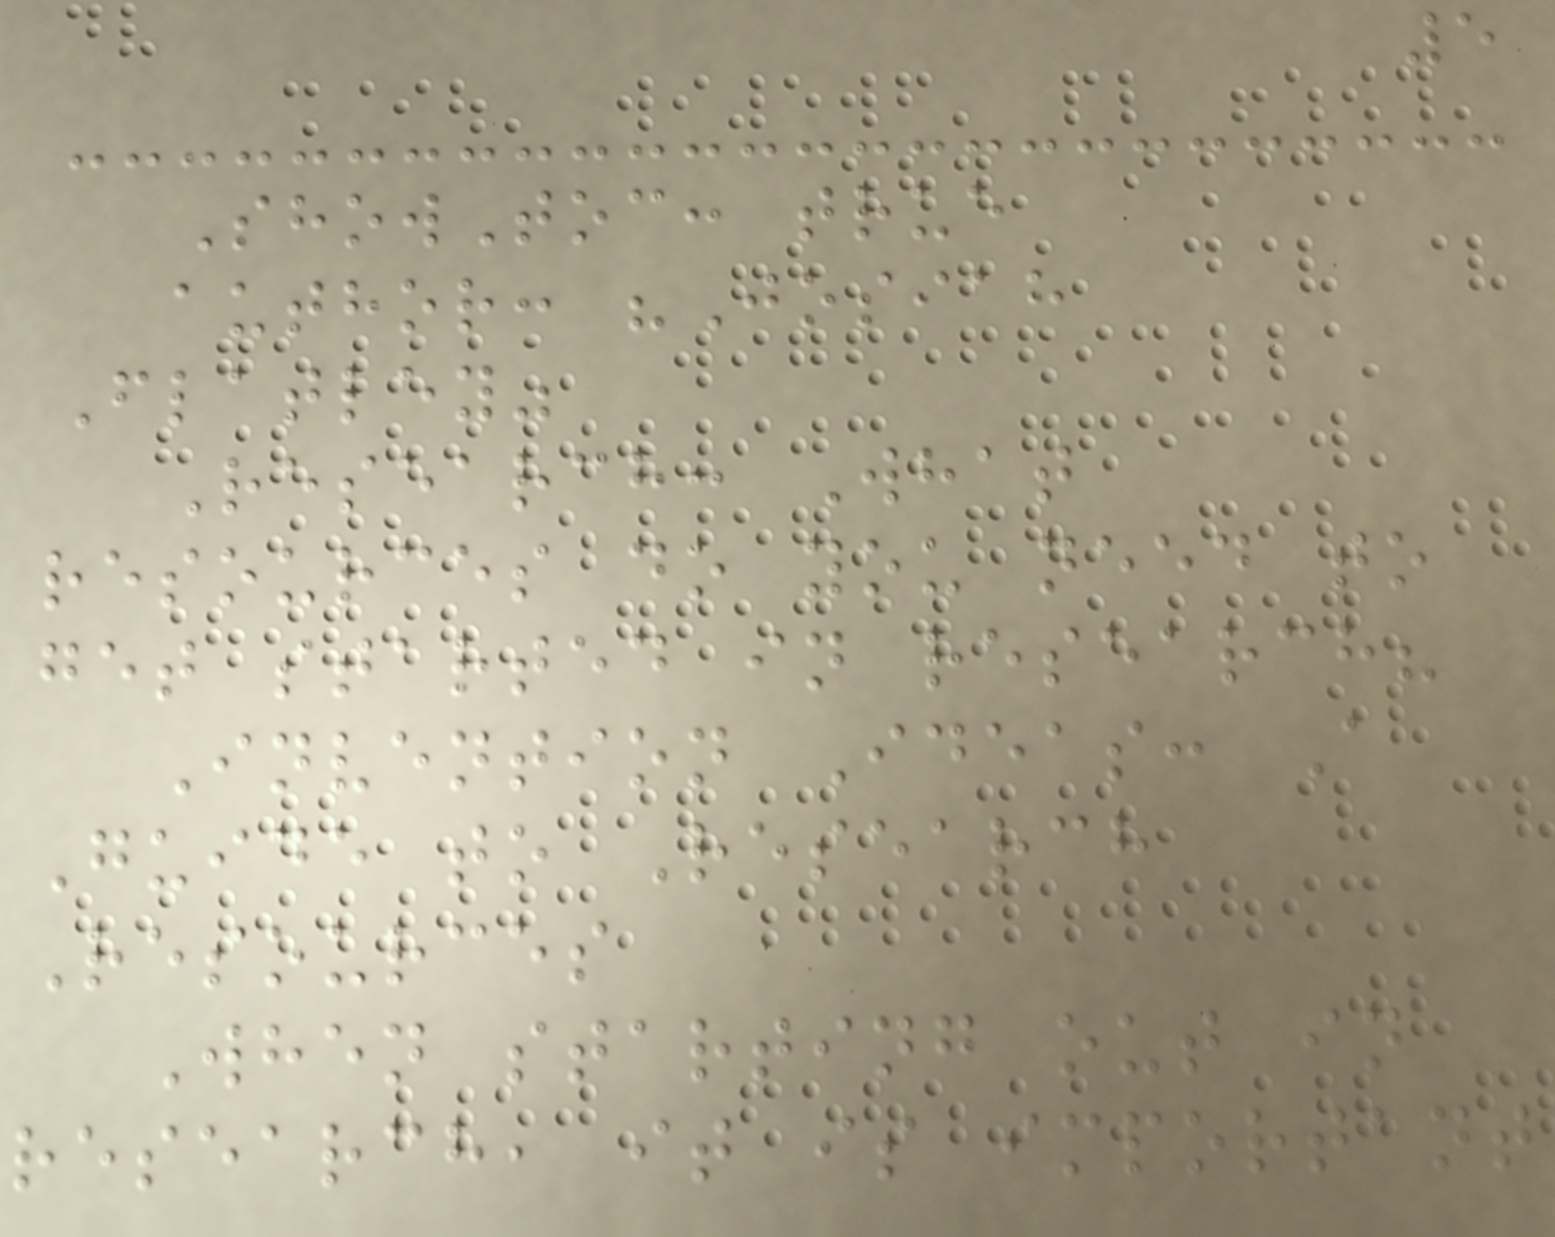5
ShowToc: true
author: "Josiah
Flatley"
Research: What
resources do you need to
get started in research?
Invention Ideas: A
Guide to Research
Resources
When starting out in
research, it is important
